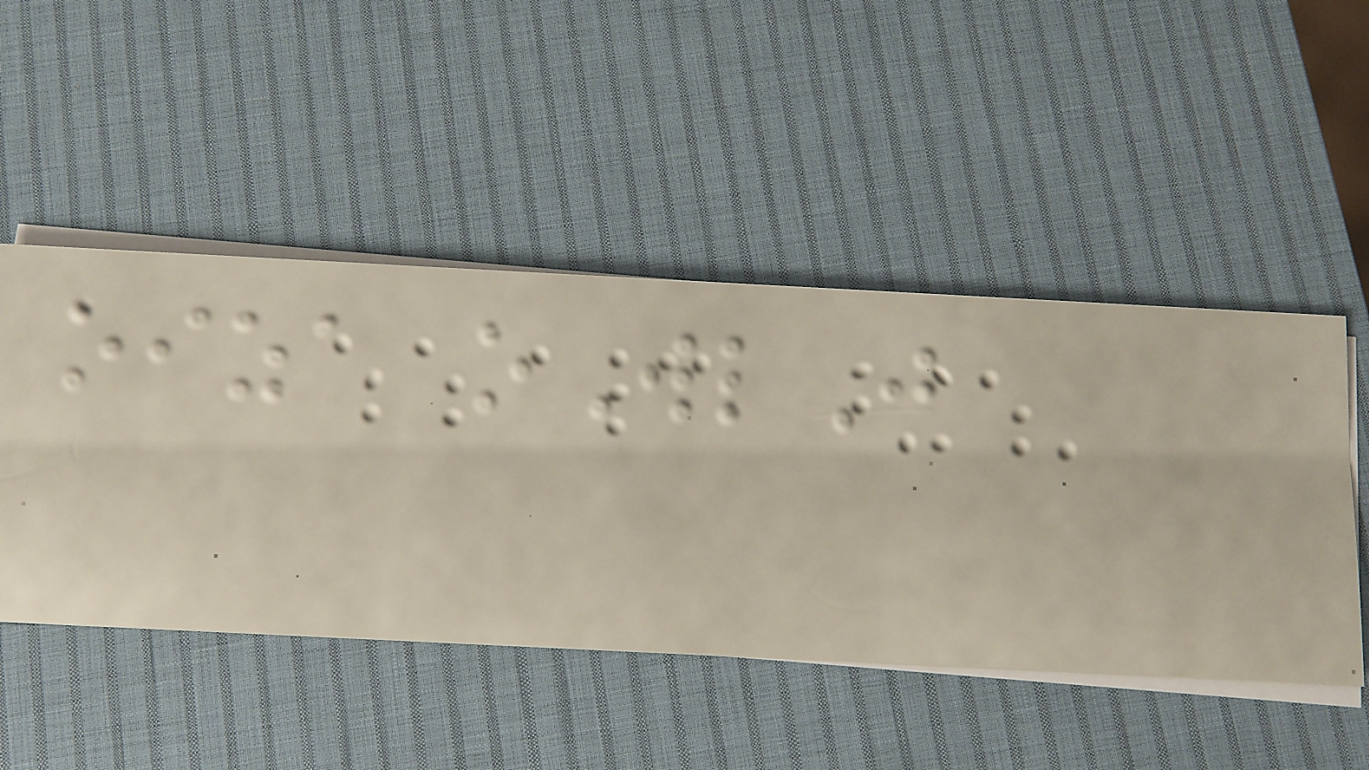oiza oWlJ
